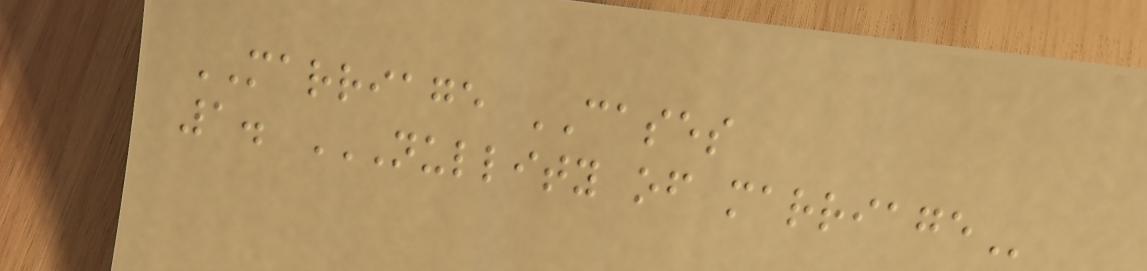MARRIAGE CASES
1. NULLITY OF MARRIAGE
